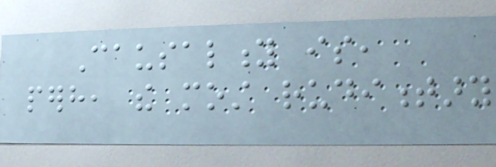Causality is,
perhaps, the most rudimentary
